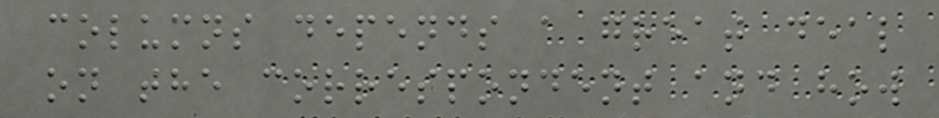columns depends a great deal
on the correspondent and how
